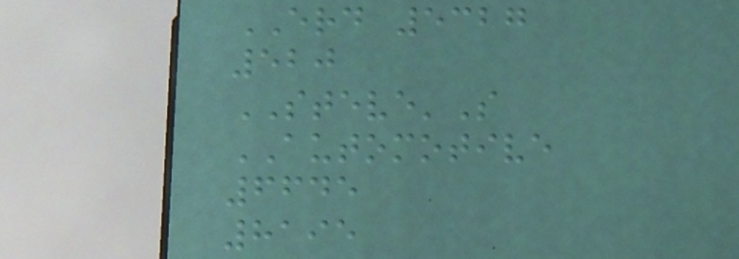ERD 5327
520
STEVE'S
AUTOMOTIVE
6645
8195
